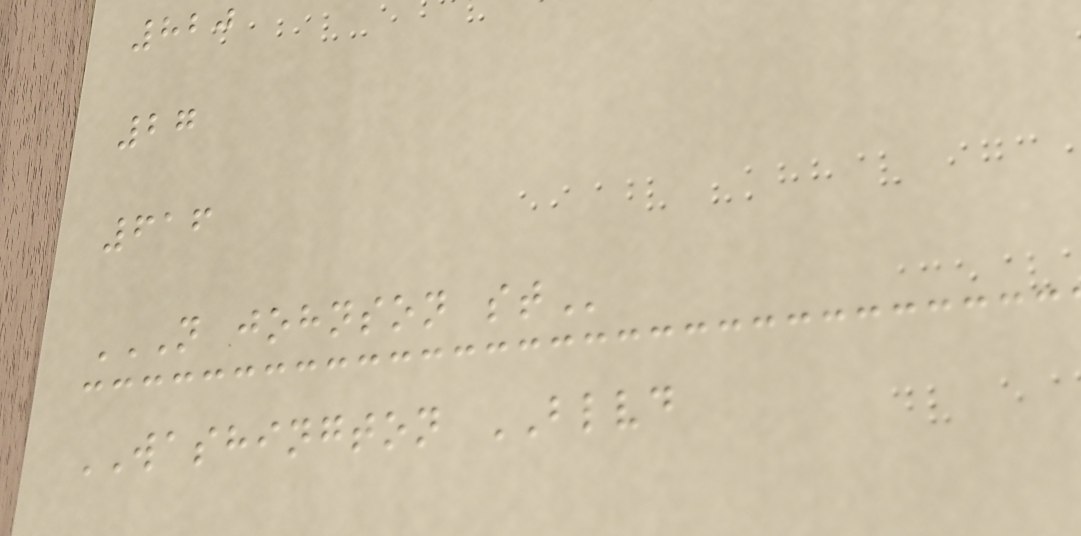820
27
616
N JOHNSON ST
WASHINGTON BLVD
